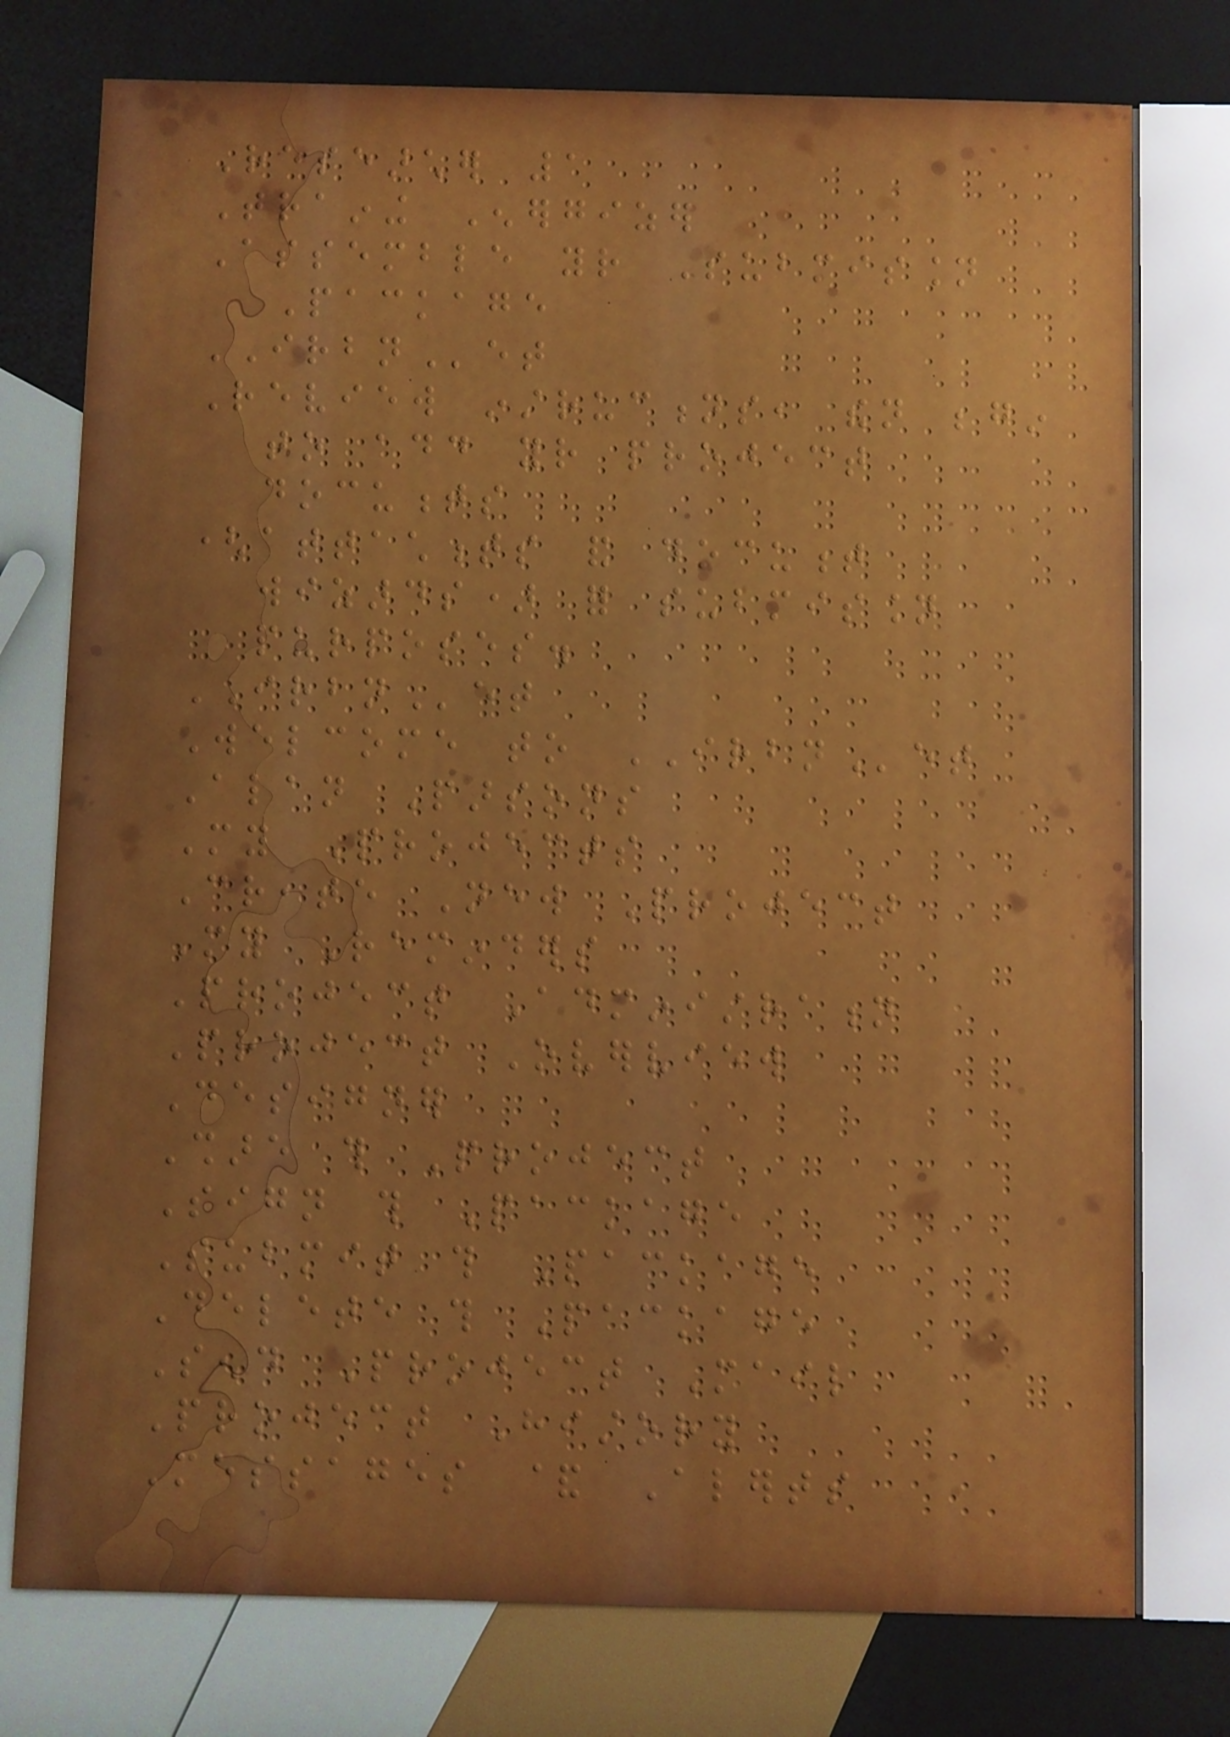Researcher 1
Training Energizer
Assemble your Submission
Package
IRBNet
Review instructions, then begin
to add your project
documents
(attachments and document
wizards) for submission
purposes.
IRBNet
Welcome to IRBNet
Alan Parsons
My Projects
Create New Project
My Reminders
Project Administration
Project Overview
Designer
Share this Project
Sign this Package
Submit this Package
Delete this Package
Send Project Mail
Project History
Messages & Alerts
